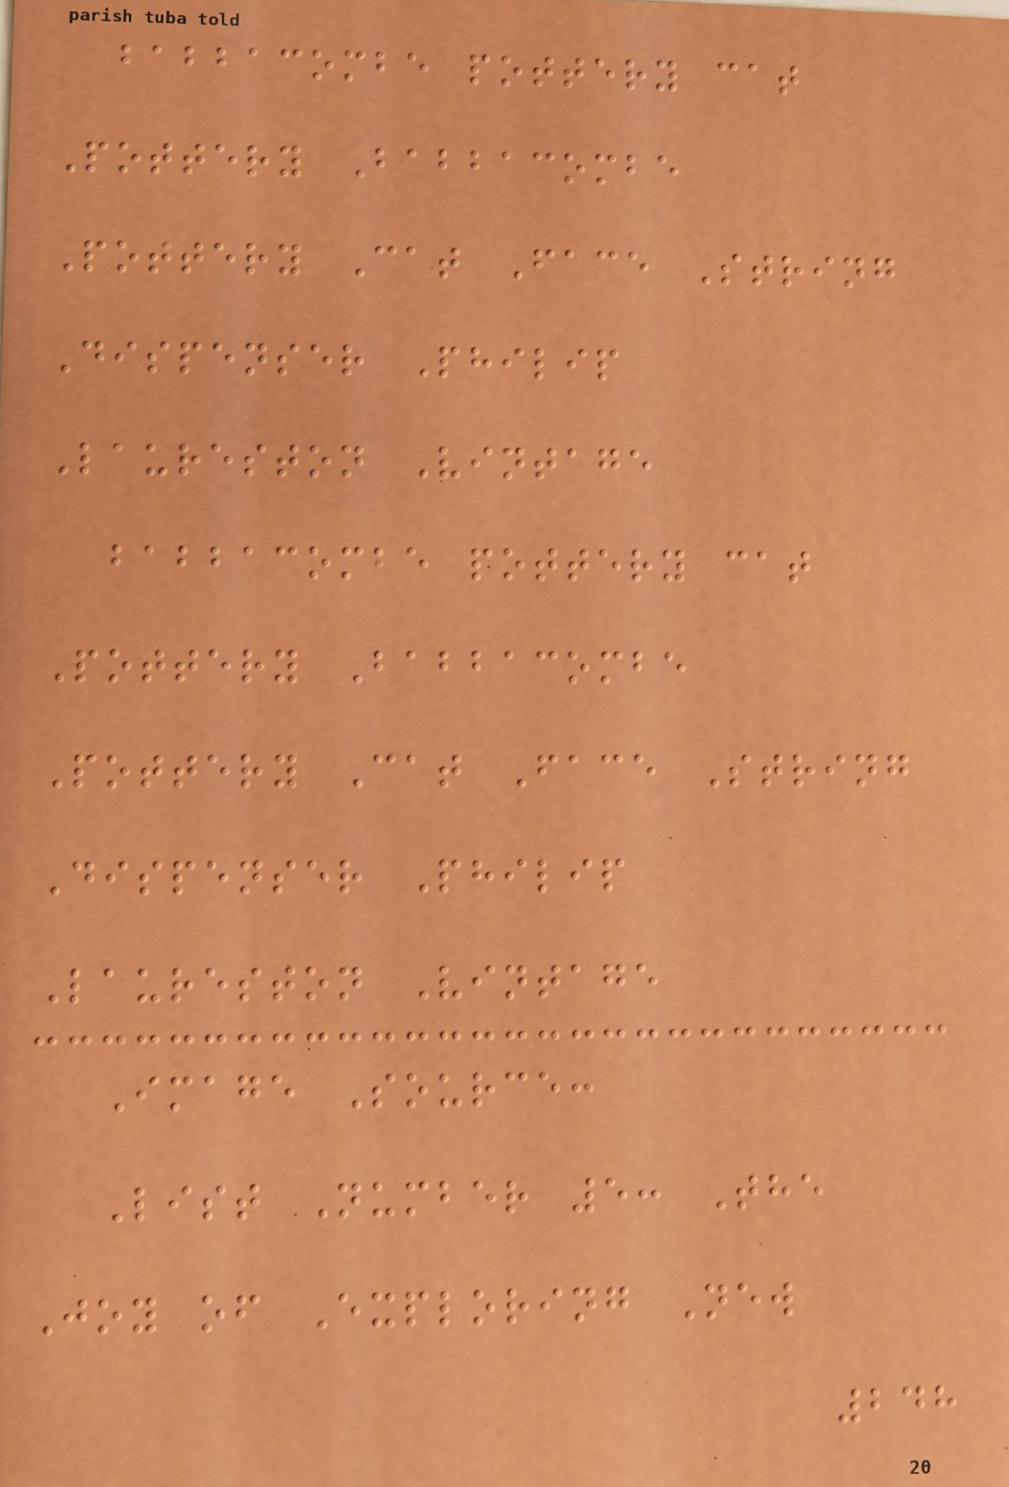babbacombe pottery cat
Pottery Babbacombe
Pottery Cat Face String
Dispenser Philip
Laureston Vintage
babbacombe pottery cat
Pottery Babbacombe
Pottery Cat Face String
Dispenser Philip
Laureston Vintage
Image Source:
List Number 5: The
Joy of Exploring New
248
